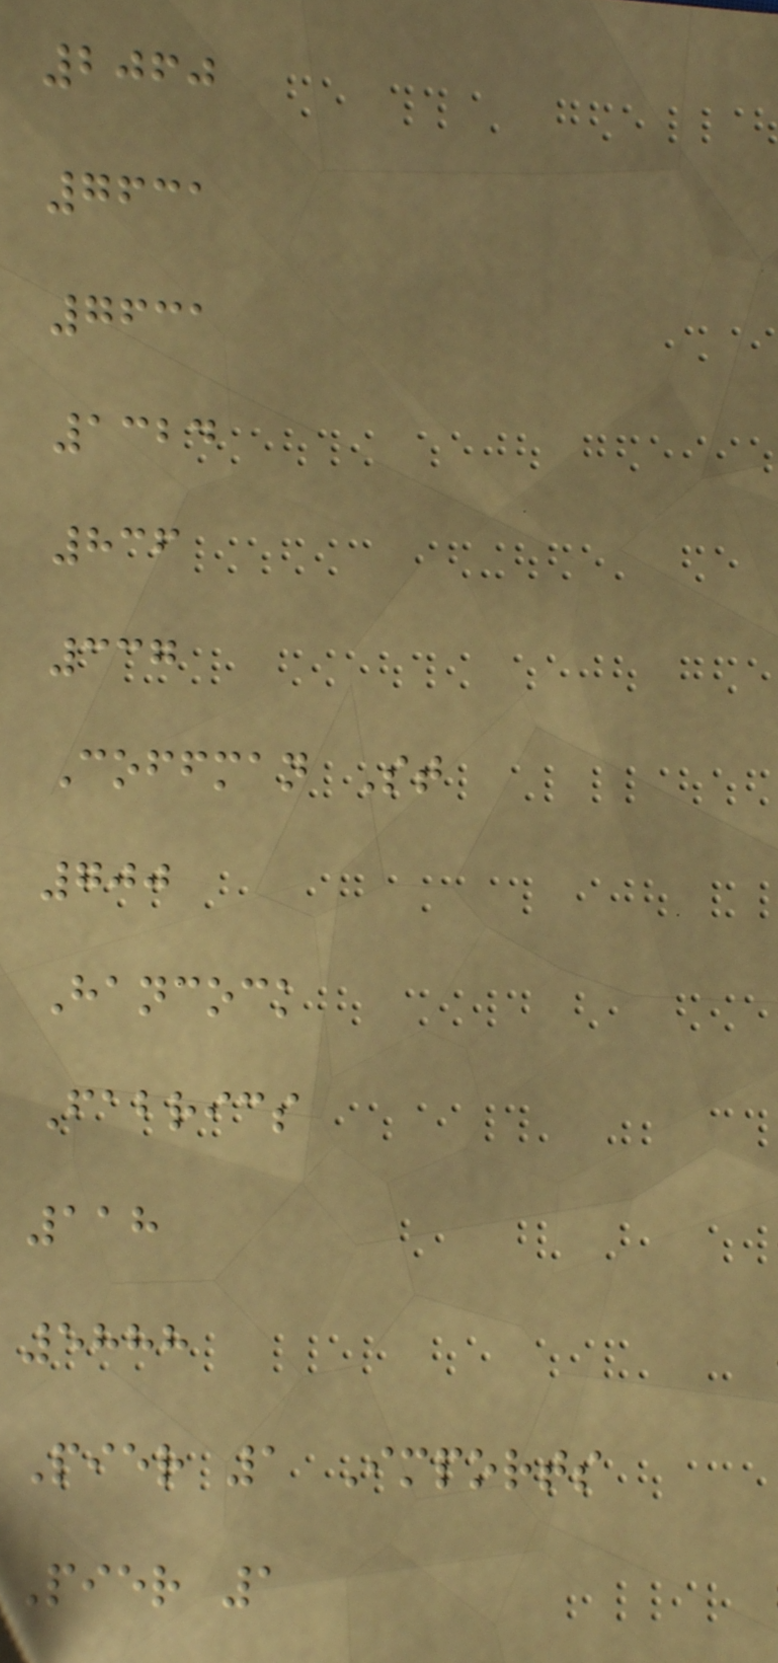2060
7631
7631
1324
836
337
Coffman St
700
Hancock
Fabrics
118
5888
Pier 1 Imports
Pier 1
